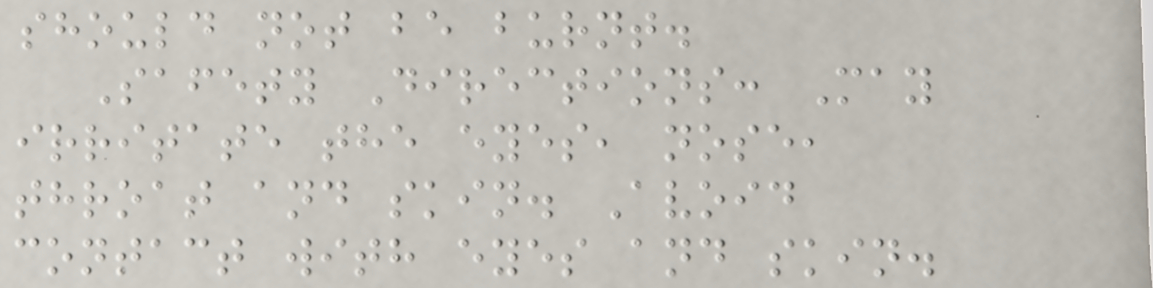should not be burnt.
Safety Directions: May
irritate the eyes, nose,
throat and skin. Avoid
contact with eyes and skin.
